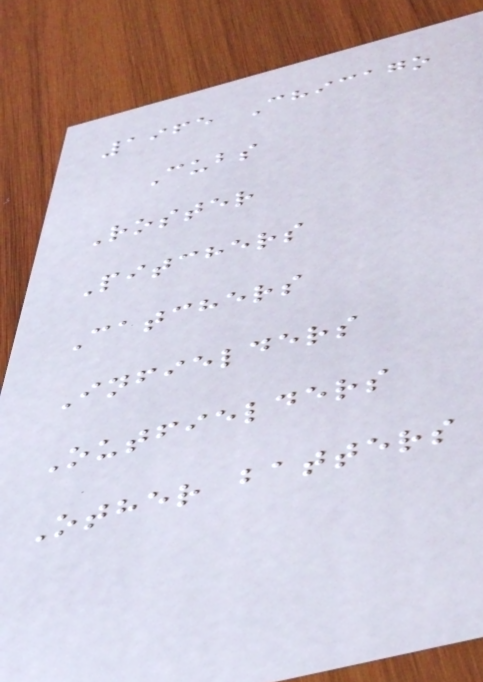1965 Chicago
Cubs
Roster
Pitchers
Catchers
Infielders
Outfielders
Other batters
